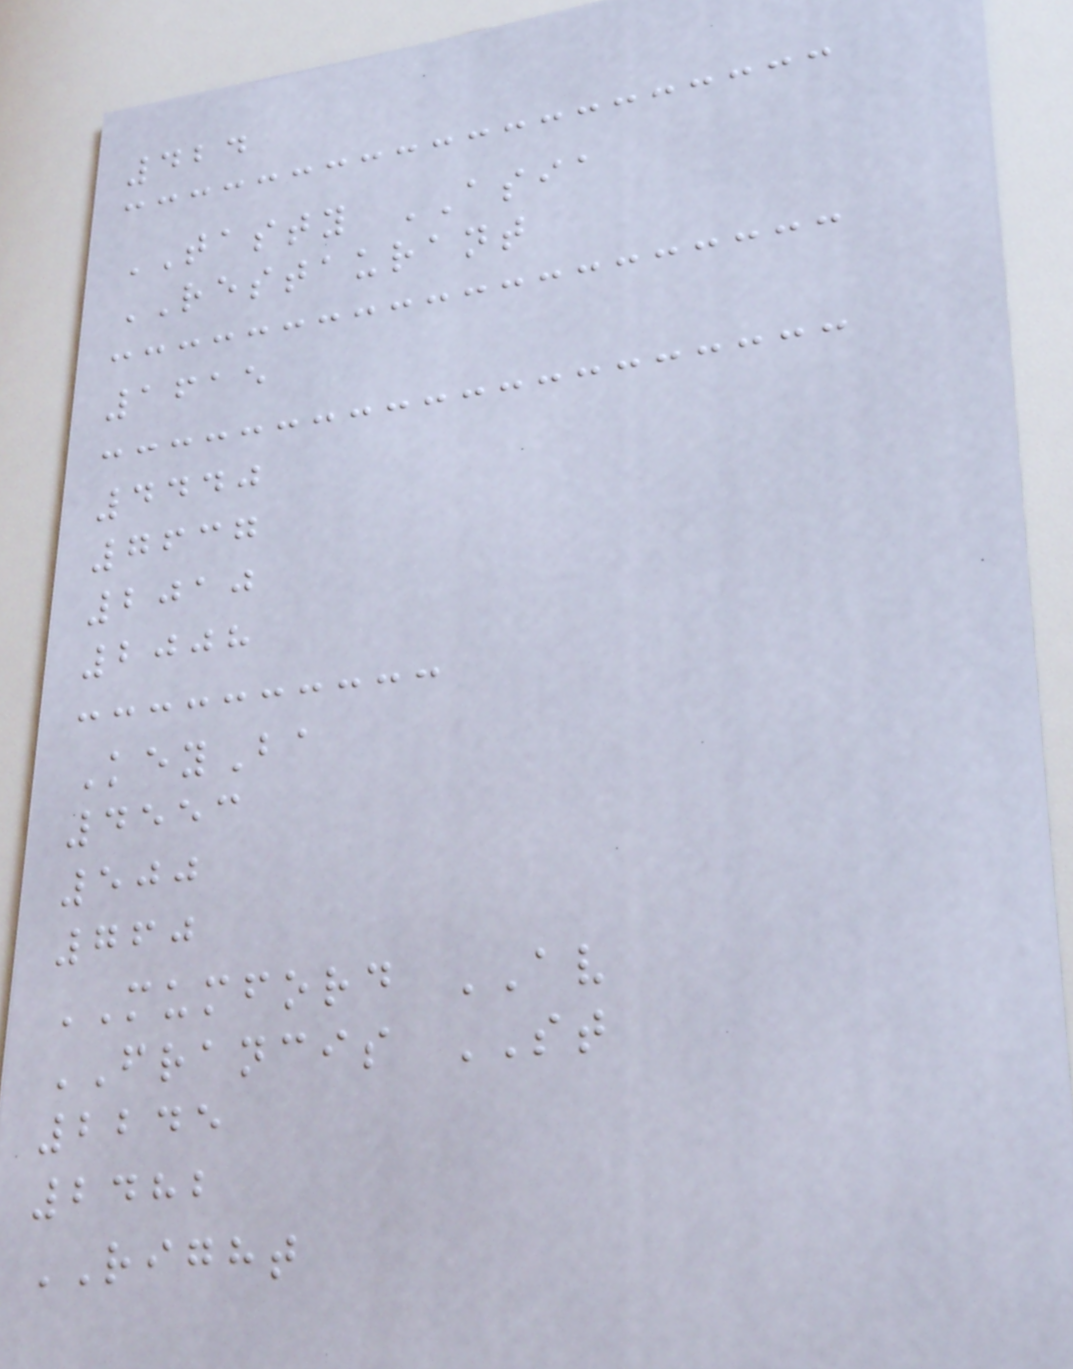424
TASTY ASIA
RESTAURANT
1615
4440
7637
2010
2008
KeyBa
4553
500
760
MUMFORD AV
FRANCIS ST
2245
2482
RIGHT
